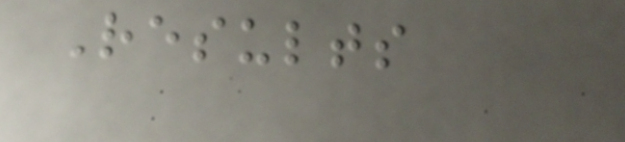Results
